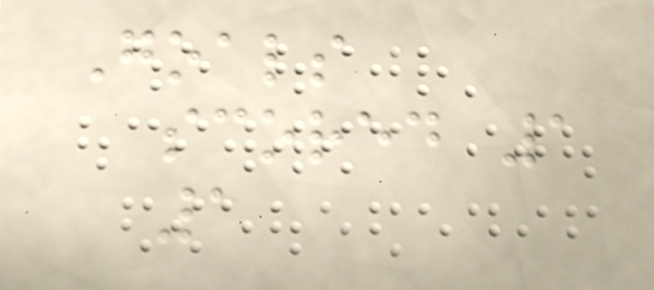Goals
scored 1
1
